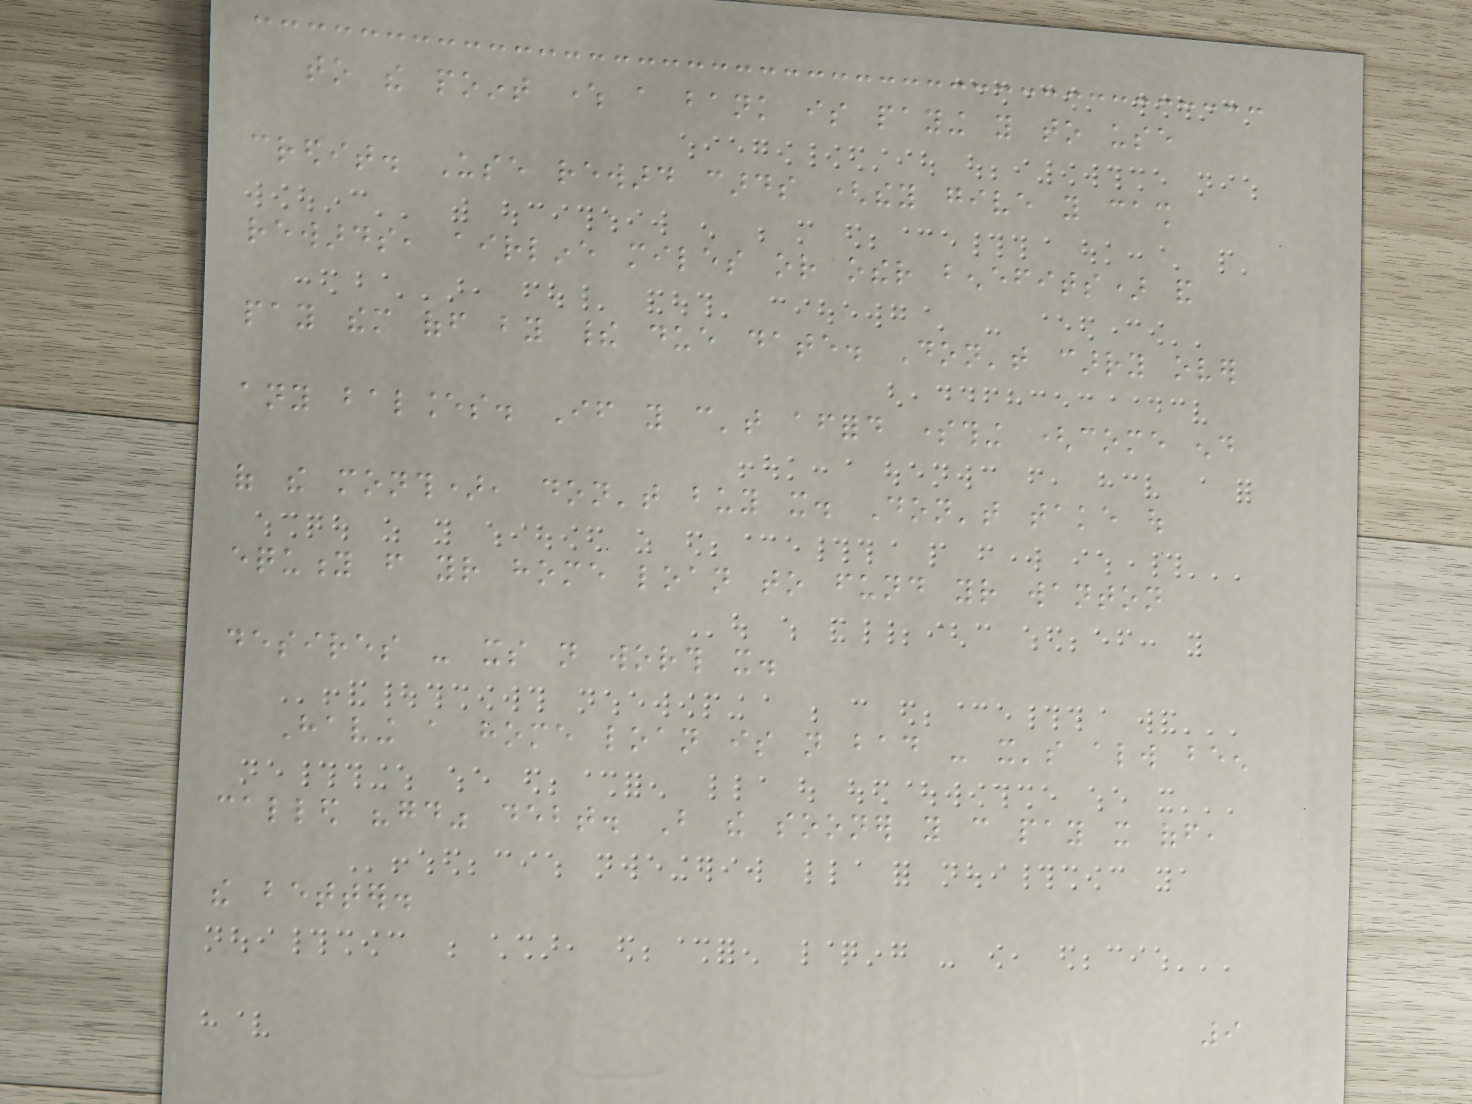to the point where a bank is paying you to use
credit. Use reward cards (they give you cash
rewards, airline miles or other benefits) and
pay them off by their due date. Don't carry over
any balances. If you can't afford something (come end
of the month), don't buy it. Don't take out
equity from your home loan to fund your wanton
desires - its not worth it.
Having a home loan is not bad - it's always been
called "good" debt. But the sooner you can pay it off,
the better.
9
